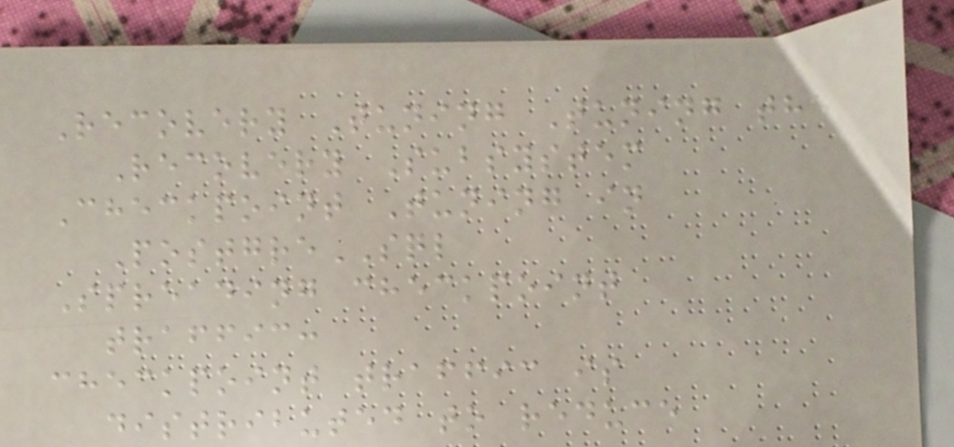Recovery Tuning Tuning the
Recovery Subsystem
Checkpoint Tuning in
PostgreSQL
Spreading checkpoint
traffic:
checkpoint traffic is
distributed to reduce
